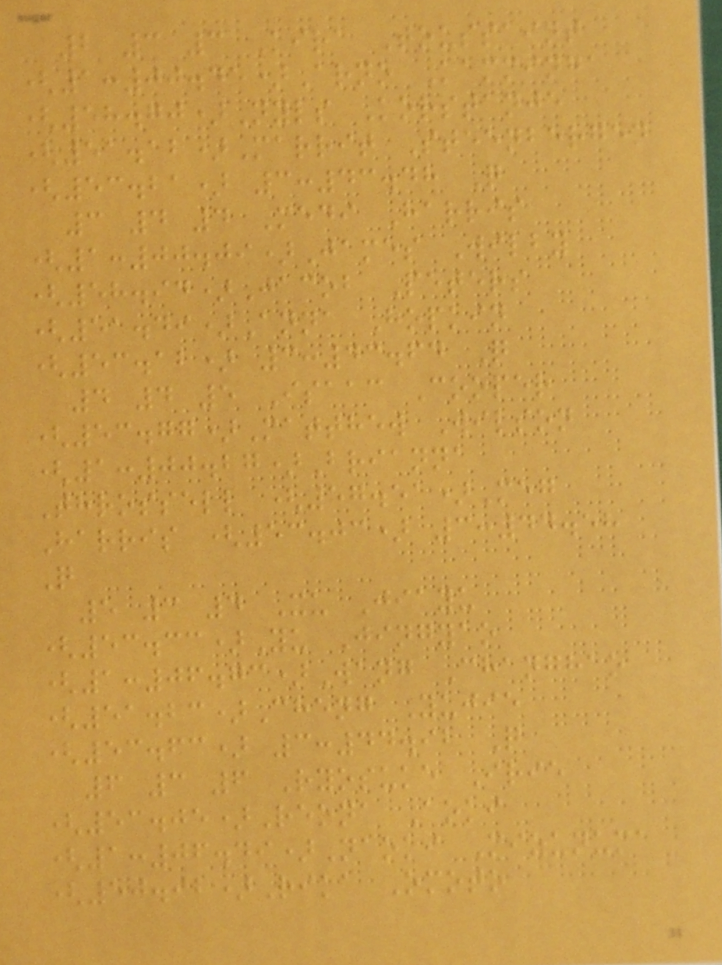2 3 3 Kira Toussaint
(1:00.45)Arno Kamminga
(58.70)Nyls Korstanje
(51.12)Marrit Steenbergen
(53.21) 3:43.48 Q
3 4 4 Medi Harris
(1:00.09)James Wilby
(58.94)Jacob Peters
(51.49)Anna Hopkin
(53.12) 3:43.64 Q
4 4 5 Isaac Cooper
(53.77)Matthew Wilson
(1:00.27)Brianna
Throssell (57.51)Meg
Harris (53.03) 3:44.58
Q
5 3 4 Xu Jiayu
(53.33)Yu Jingyao
(1:06.73)Wang Changhao
(51.23)Cheng Yujie
(53.63) 3:44.92 Q
6 3 6 Ryosuke Irie
(53.05)Reona Aoki
(1:06.49)Naoki Mizunuma
(50.92)Rika Omoto
